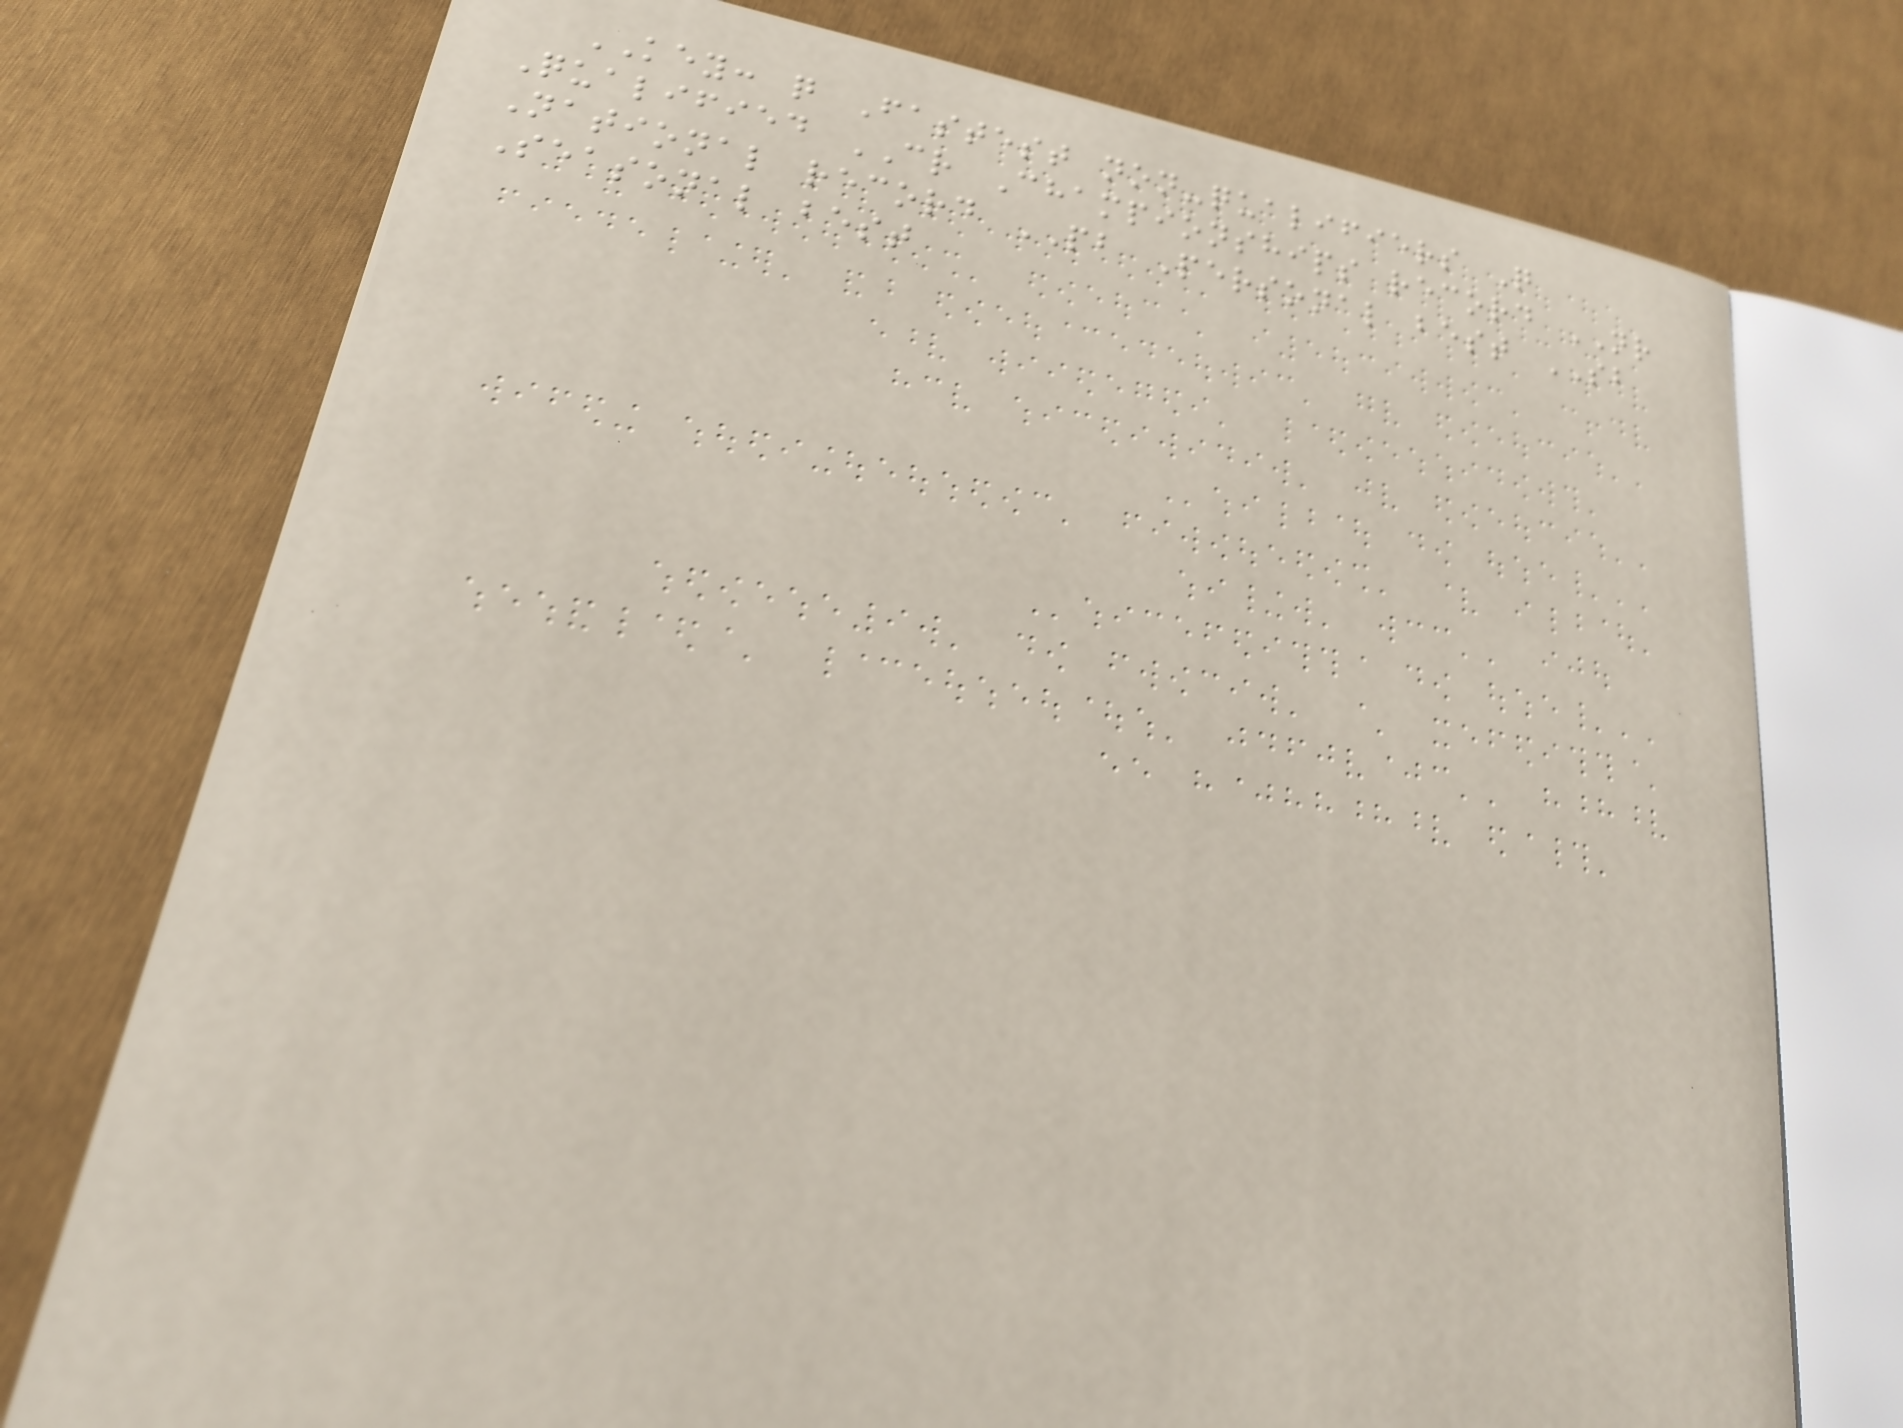KEY: q Fastest non-qualifiers Q
Qualified CR Championships record NR
National record PB Personal best SB
Seasonal best
